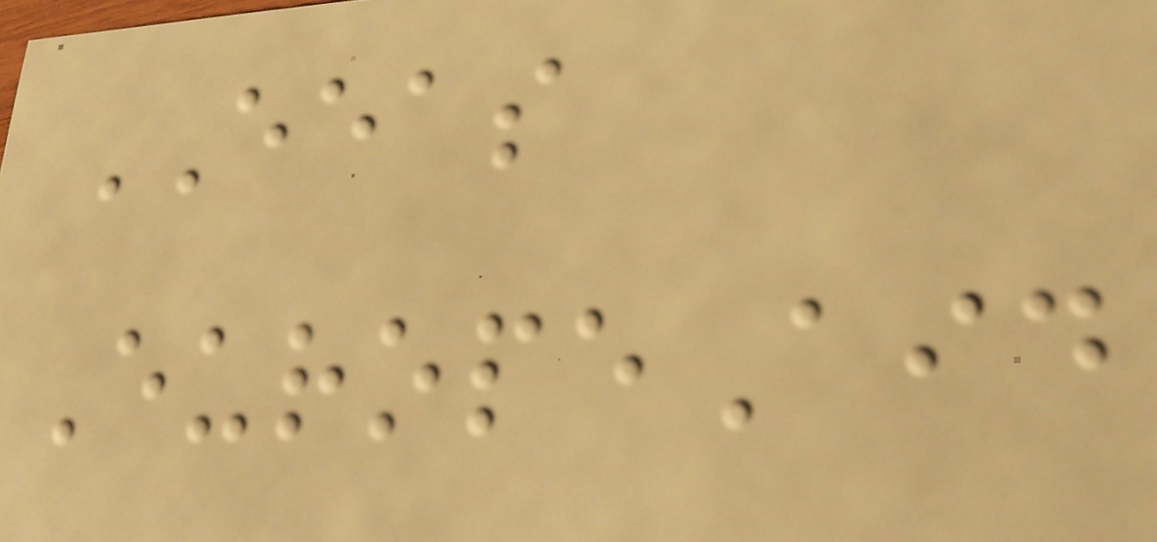EEAS
EuropeAid
